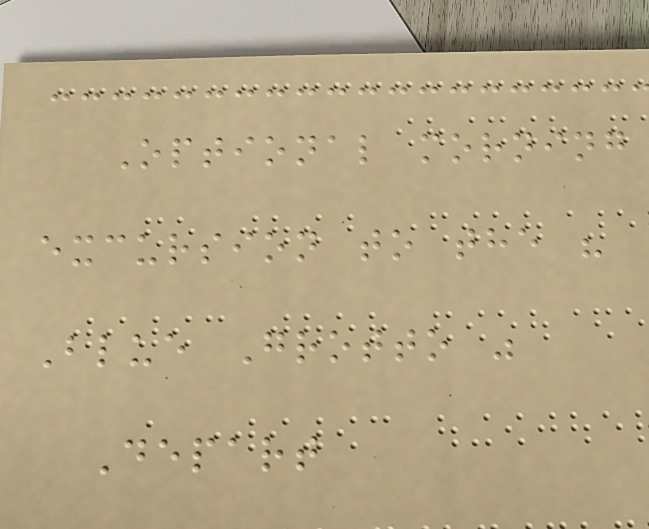Optional morning
excursion to the "
Blue Grotto "
Depart
